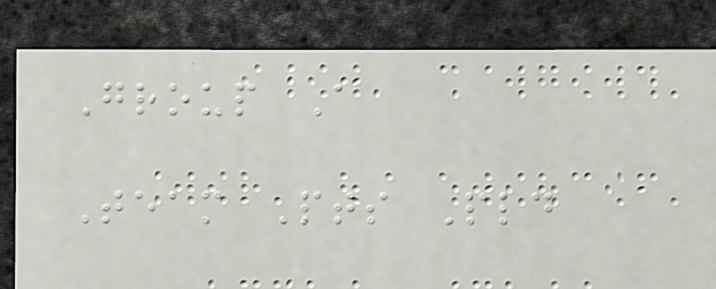Group A
Team Pts Pld
